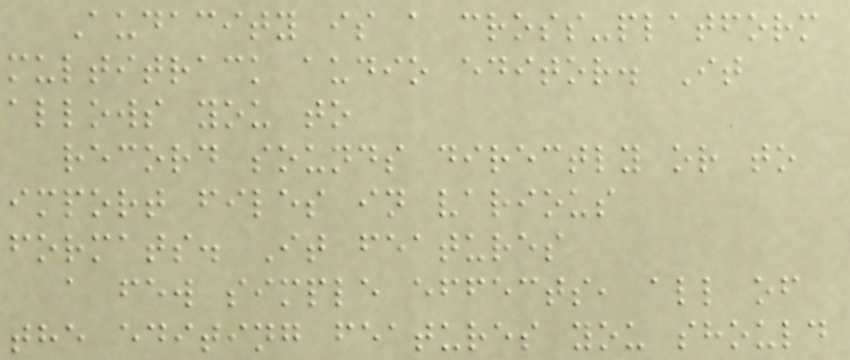Audacity is a cross-platform
multitrack audio editor. It
allows you to
record sounds directly or to
import files in various
formats. It features
a few simple effects, all of
the editing features you should
